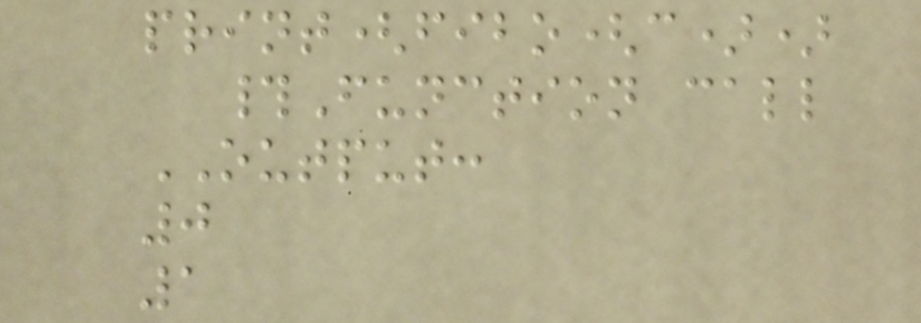print(fibo(c))
#Function call
OUTPUT:
0
1
